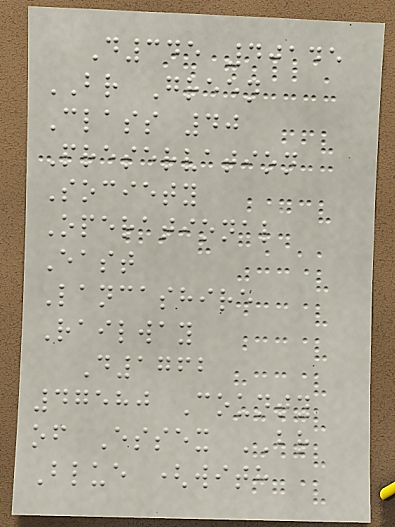D345 40145
BR Green
Class 40
Preservation
Society
Operational
East
Lancashire
Railway
D1762
47580 County
of Essex BR
Blue (with
